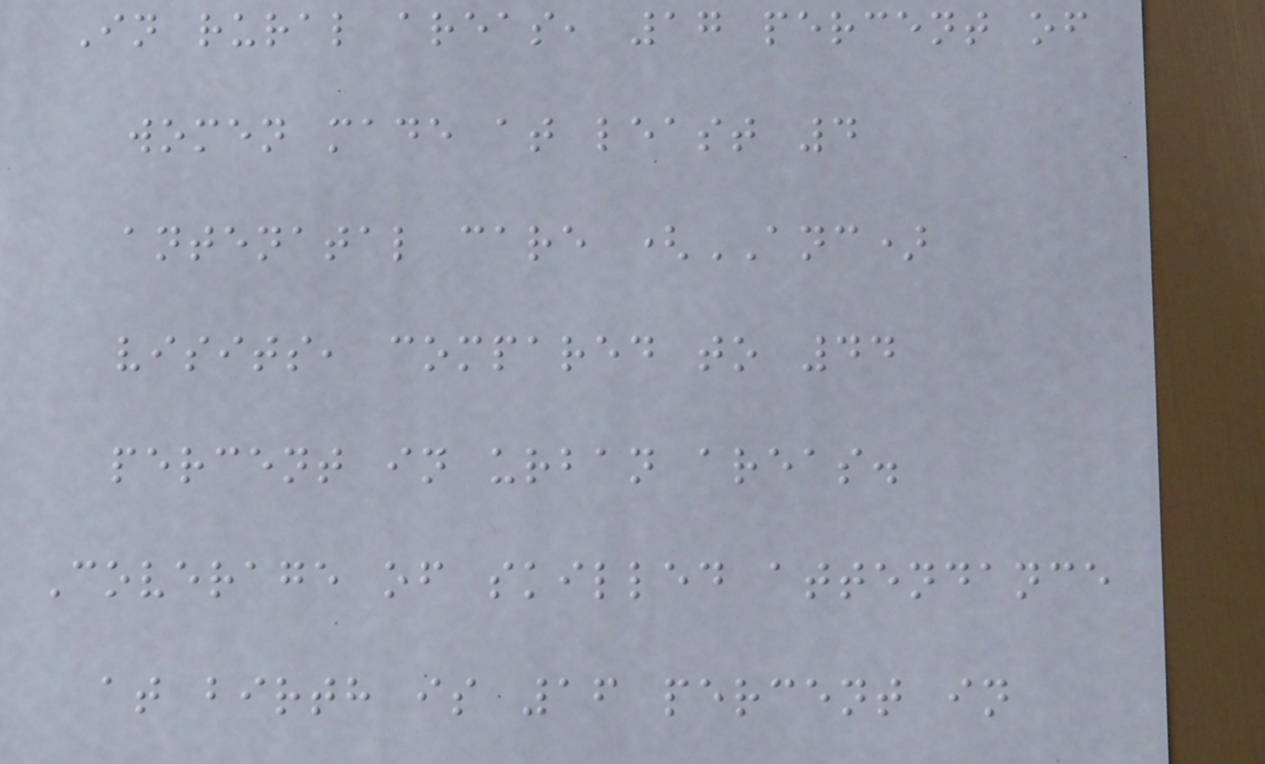In rural areas, 17 percent of
women made at least 4
antenatal care (ANC)
visits, compared to 44
percent in urban areas.
Coverage of skilled attendance
at birth is 16 percent in
